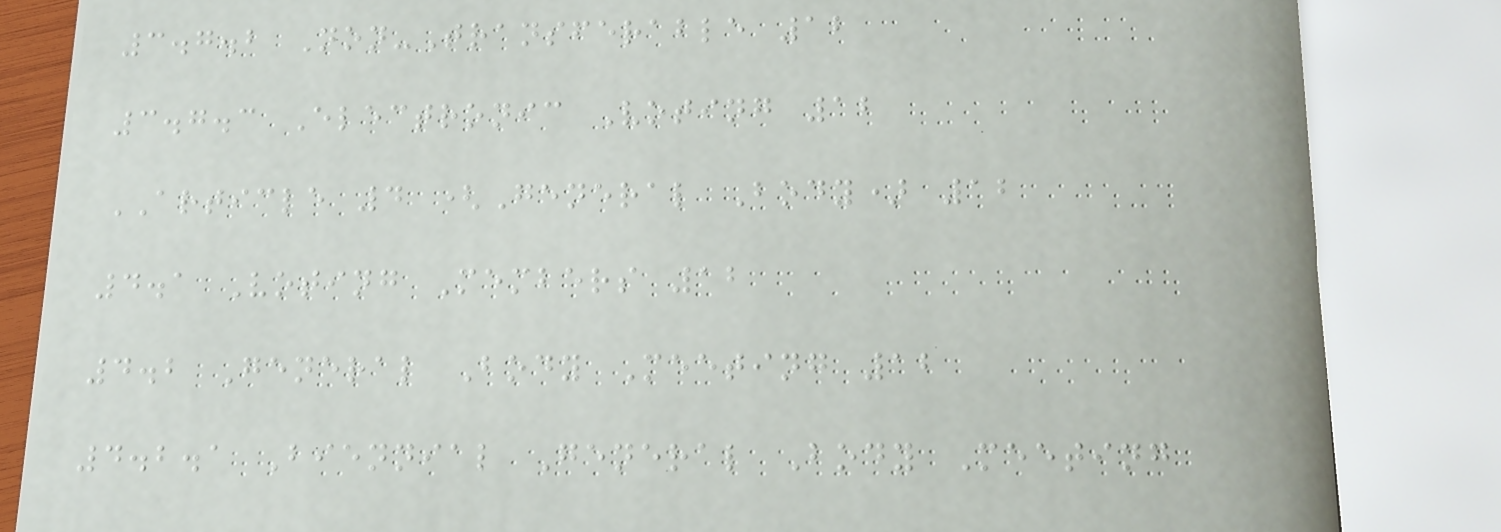3.7.2 Non-Transferable 12
3.7.3 Electronic Voting 12
ARTICLE 4 (General Body) 12
4.1 Voting Members 12
4.2 General Body Meeting 12
4.2.1 Biennial General Body Meeting
